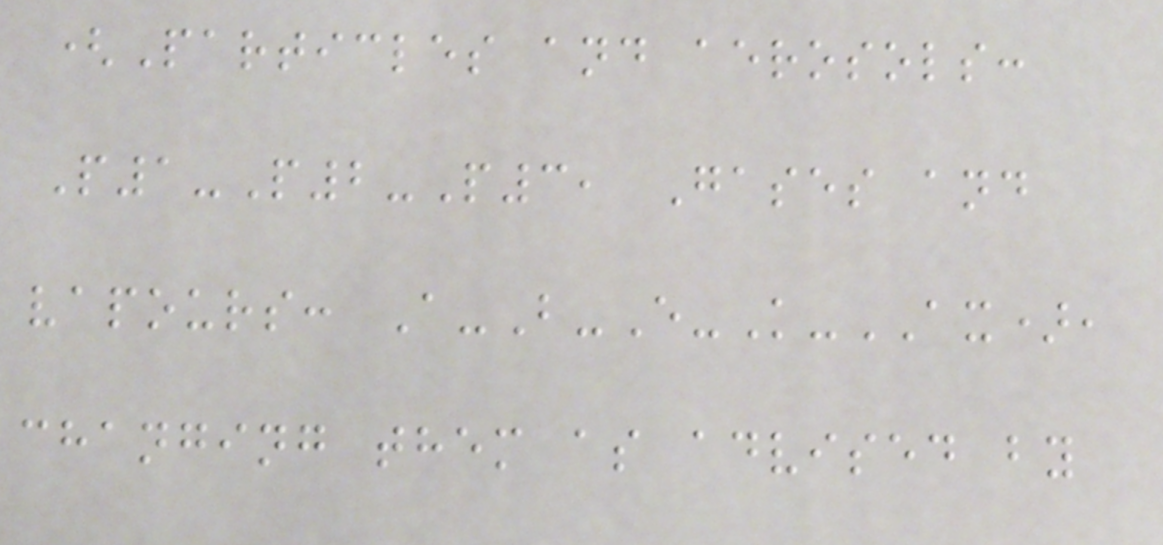(Particles and aerosols:
P1-P2-P3, Gases and
vapours: A-B-E-K-AX),
changing them as advised by
